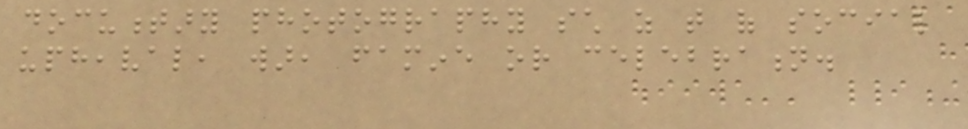documentary photography such as that of social
upheaval, war, famine or celebration.
